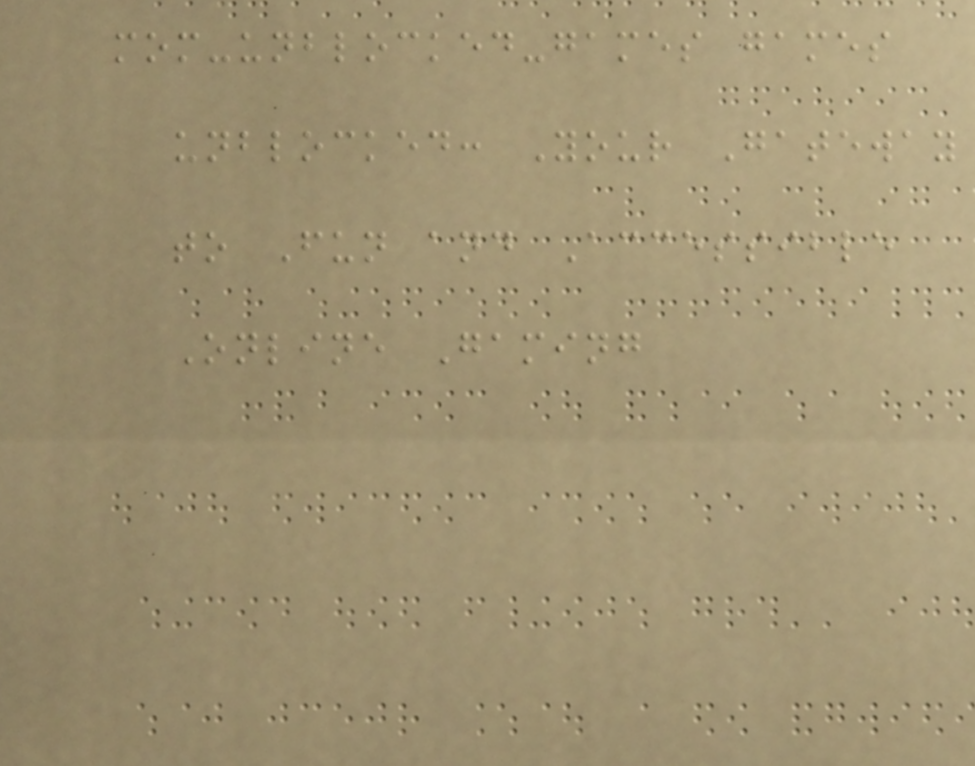mom-unblocked-games games
unblocked: Your Gateway
to Fun and Accessible
Online Gaming
